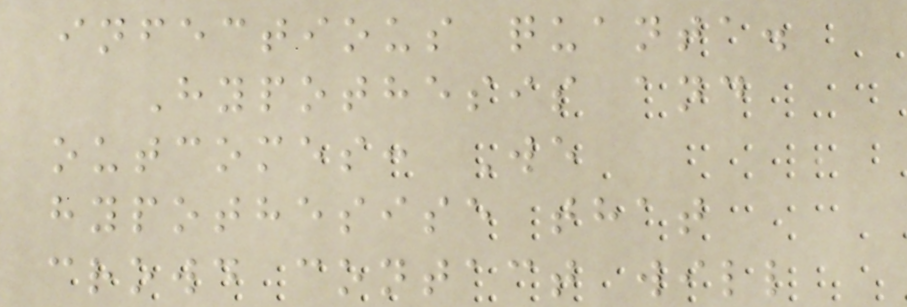infectious quanta.
Hypothesis and
outcomes: We
hypothesise that
crowd contact will
